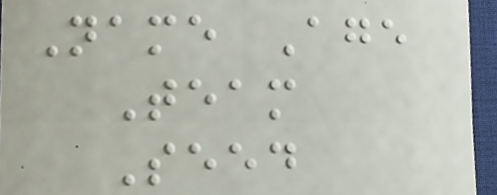Name Age
Team
Seed
